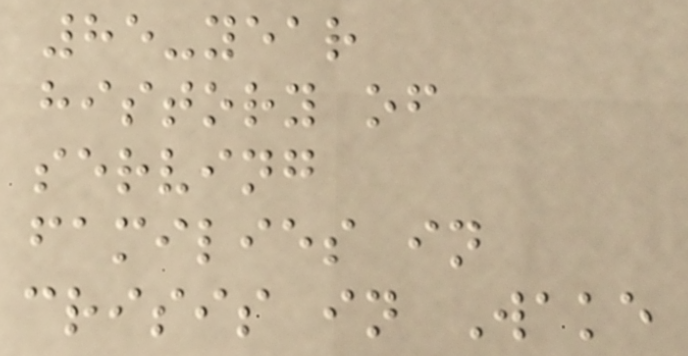85-year
history of
serving
families in
crisis in Wake
